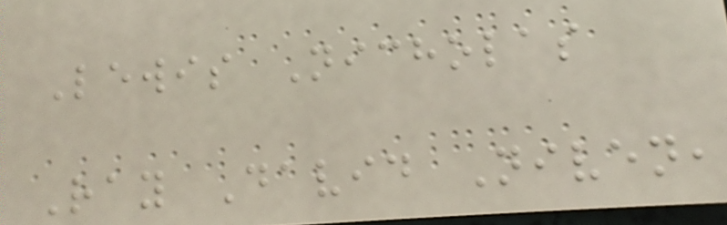Lewis Nicholas
Ray David Niven,
